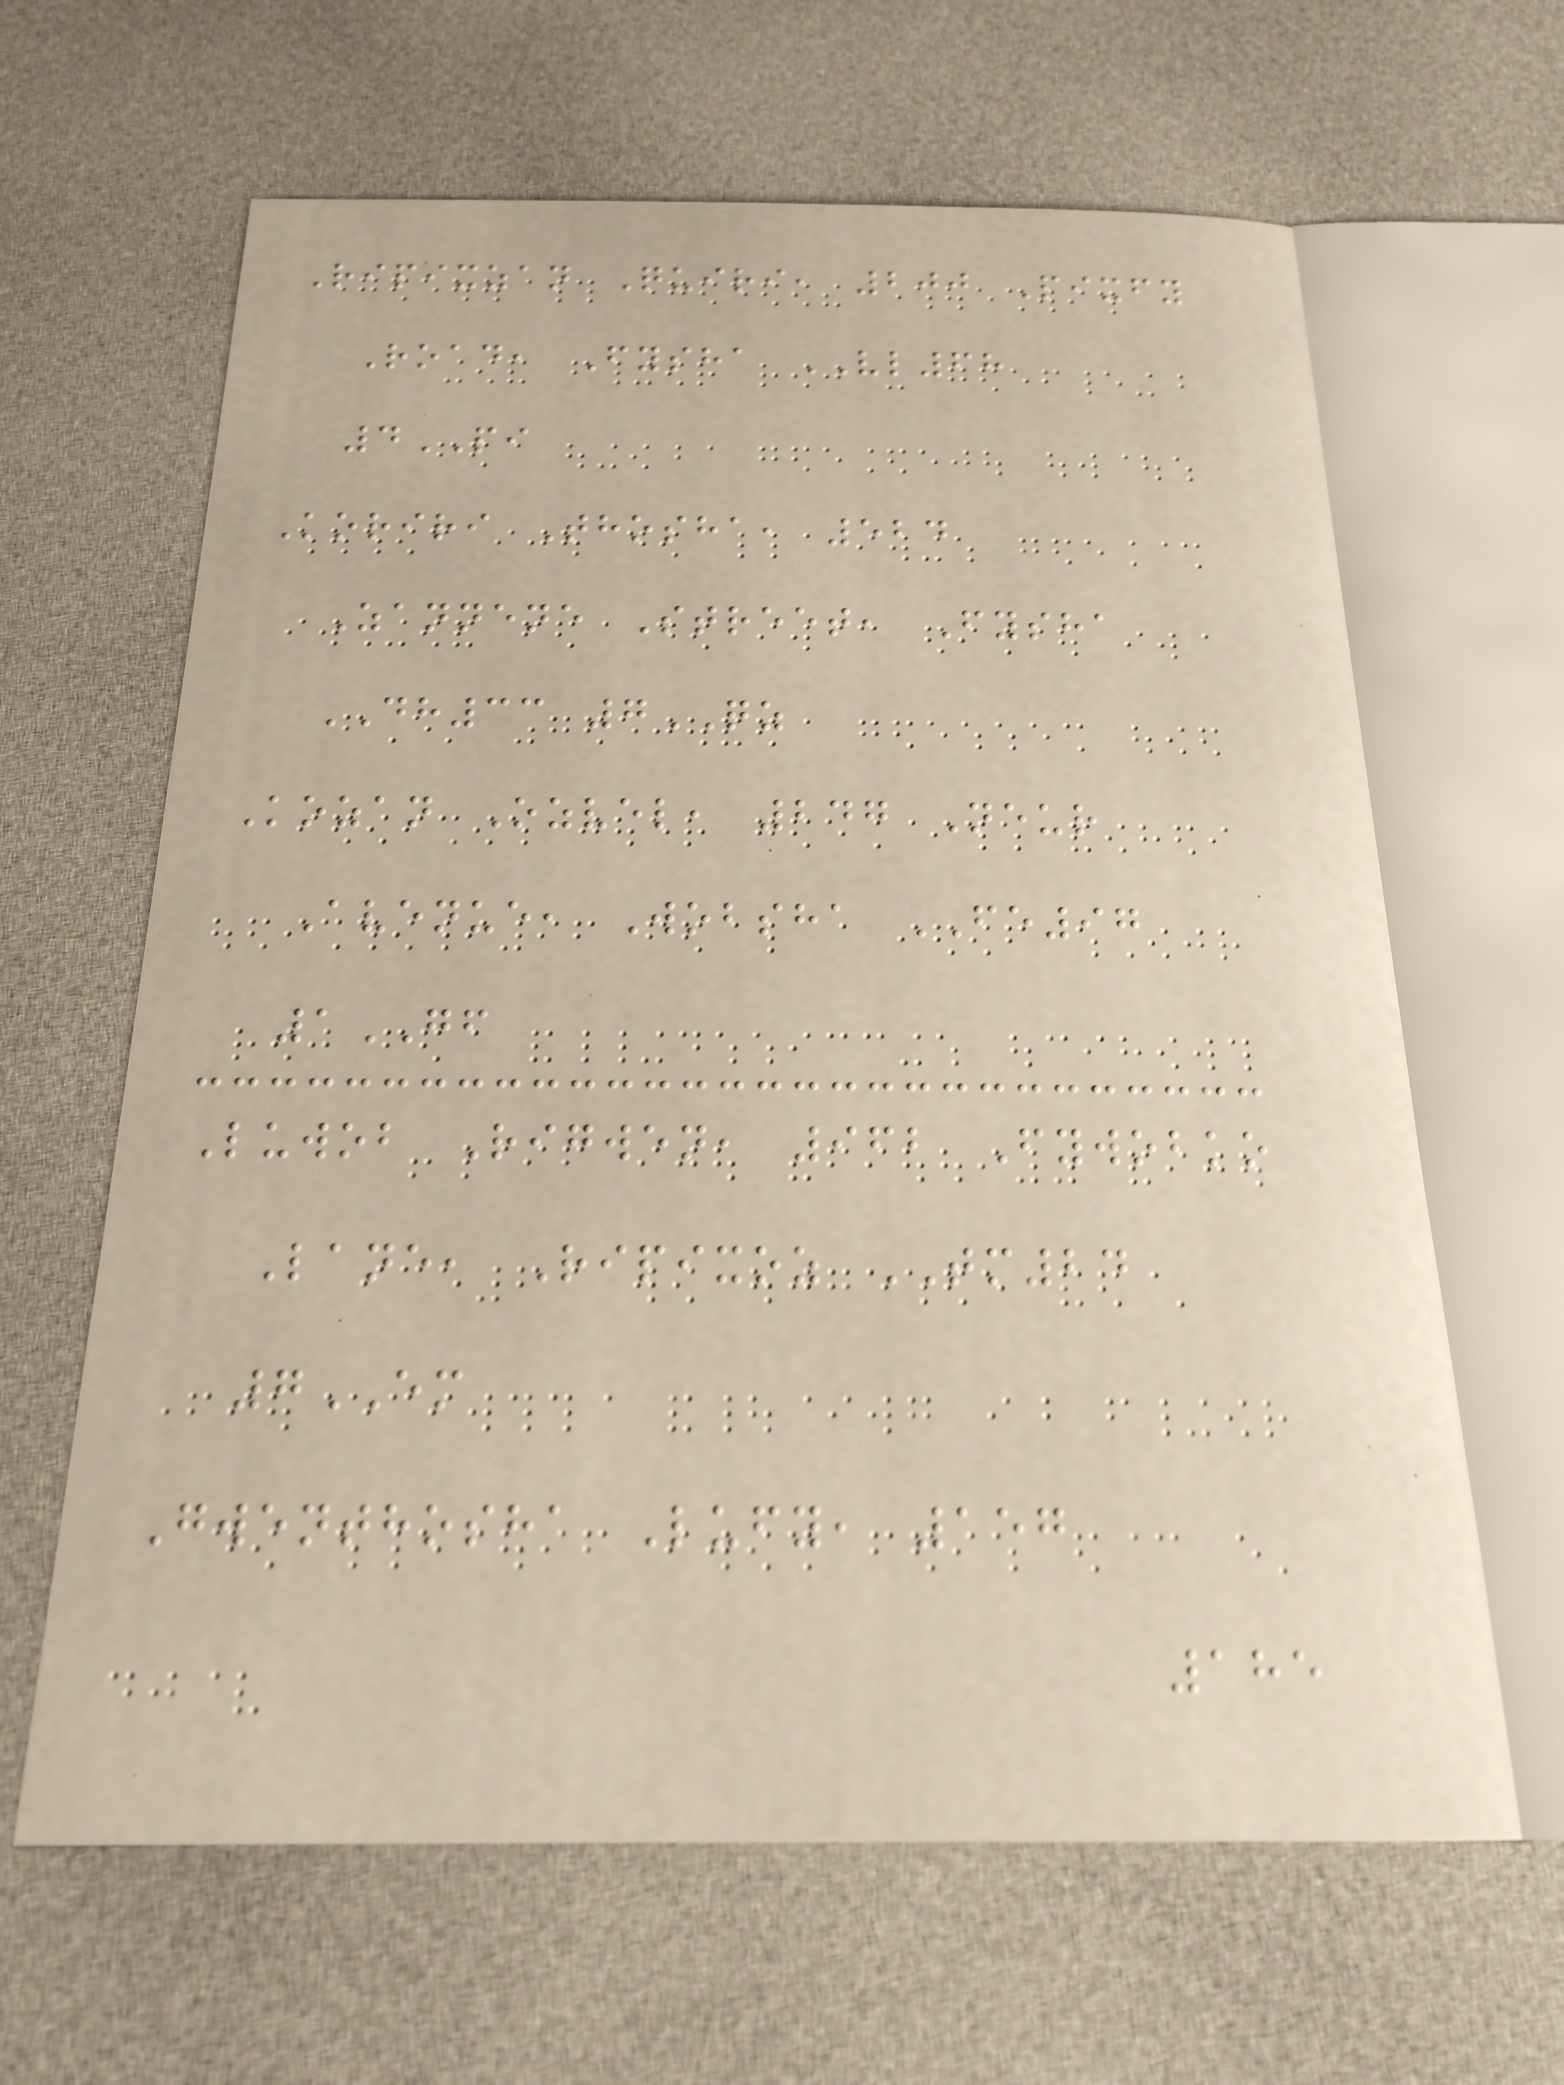Ripixzan Quiri, 200 Pixfy
Road, Fysha VL68
4PI
Koriri Thosha, 524
Zannene Street, Fysha
DH33 7QZ
Kozan Ozvel, 247 Neur
Avenue, Wobsha FE97
1GF
Luwob Rigwen, 962 Fywobko
Lane, Ripixoz TM24
7EM
Gwenthosha Lufy, 157
185
